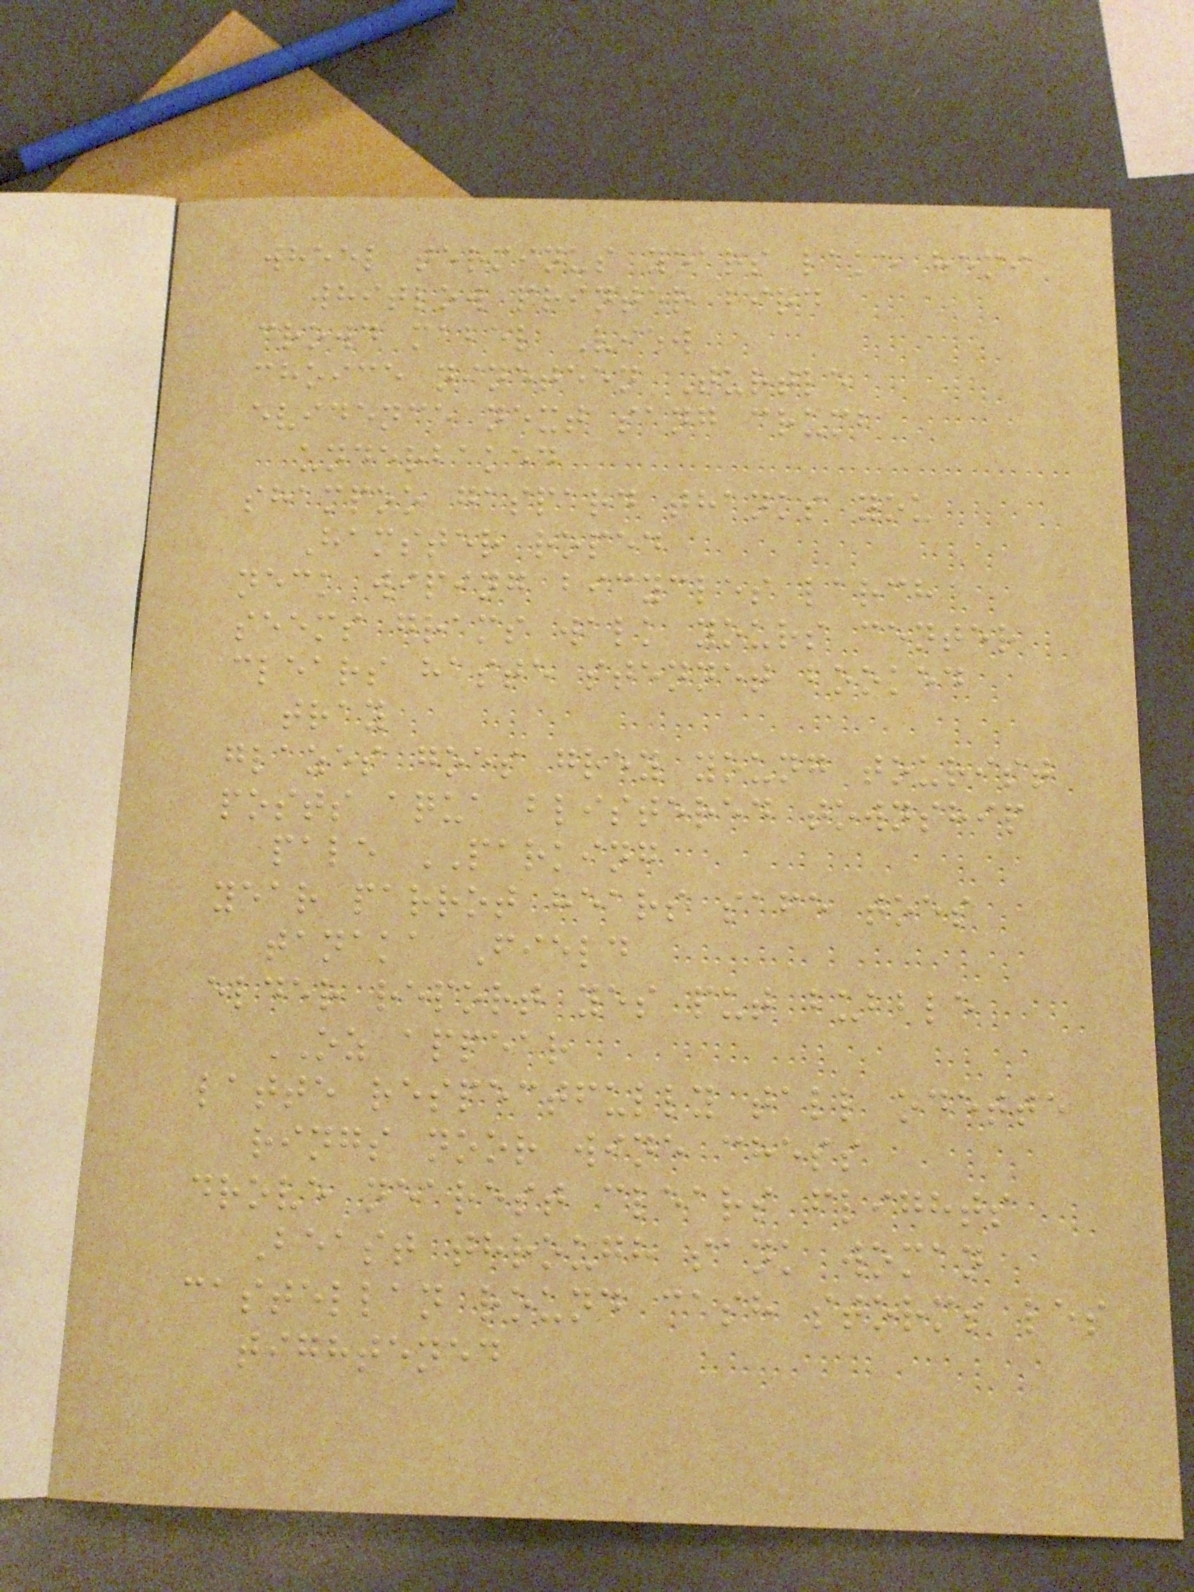wheel terminus years lake hemi
whitlow printer bird
crowd mabel View
choice nineteen Turtle
evidence next sang crumb
underbaked
shampoo gaspard thanks you
Hamster roped
neck wiping bicycles larch
seems grams walk yours center
clears haste stennet booked
tray
glazes goes grey young tourist
posts aqua blistered township
pale PARKING
year parrot hears safe toes
tanaka Field
elder report yes put bubble
OZ appear
latte respectfully tall odette
rings noor wine chess
drove nearest clears flights
Beast through sank woman
castellan round cash storms les
tightened
